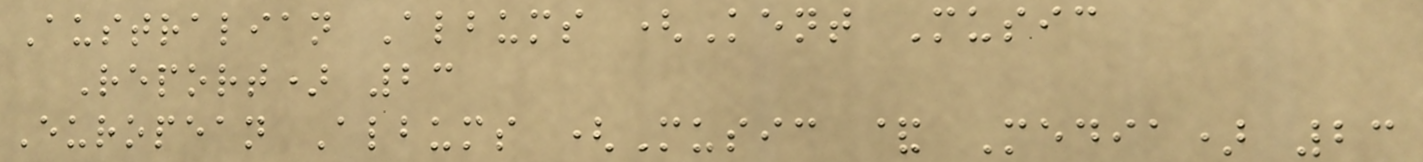Australian Albums (Kent Music
Report) 23
European Albums (Music & Media) 23
